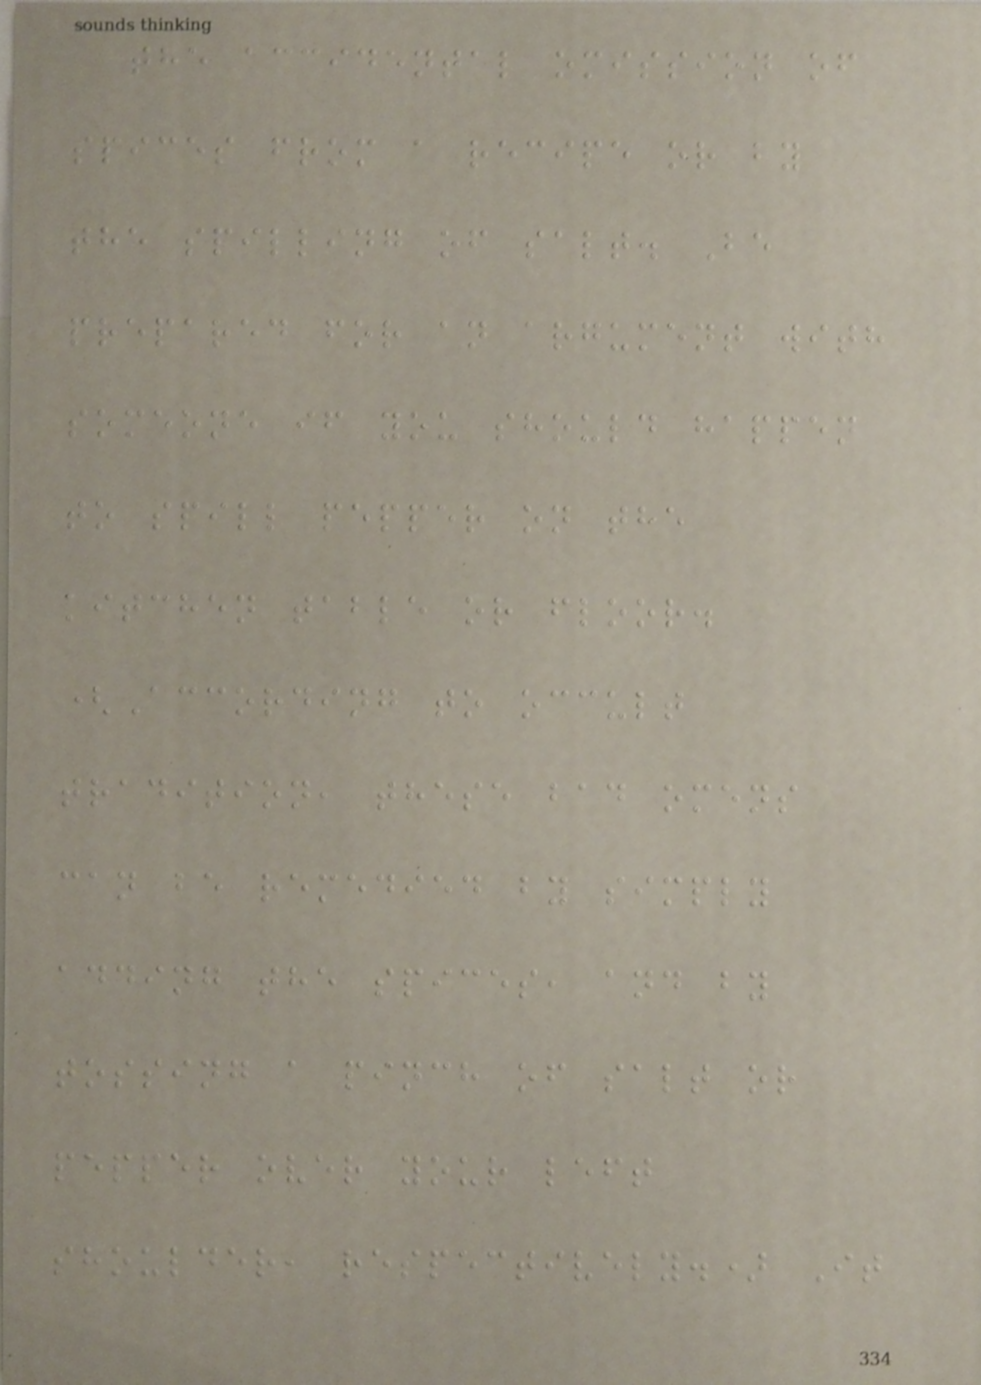the accidental omission of
spices from a recipe or by
the spilling of salt. Be
prepared for an argument with
someone if you should happen
to spill pepper on the
kitchen table or floor.
(According to occult
tradition, these bad omens
can be remedied by simply
adding the spices, and by
tossing a pinch of salt or
pepper over your left
shoulder, respectively.) It
